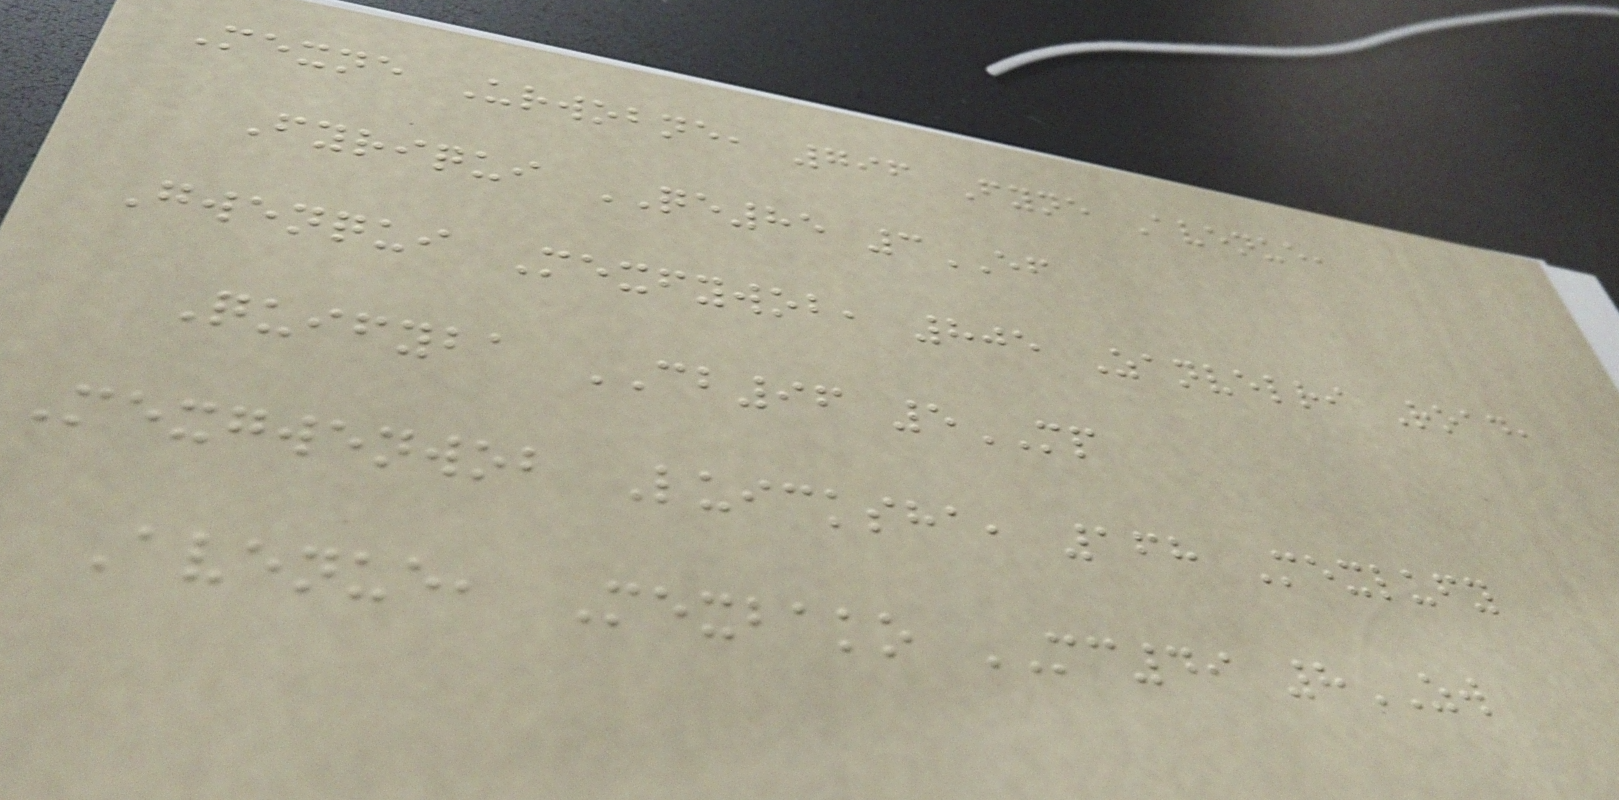Mexne Urwobne, 796 Fyne Avenue,
Fyriqui QE85 3EF
Gwenqui Mexfywob, 805 Zanvelri Road,
Quifyba CB96 5MP
Mexgwenwob Luicksha, 168 Mexlufy
Avenue, Mexbako MC49 8ZW
